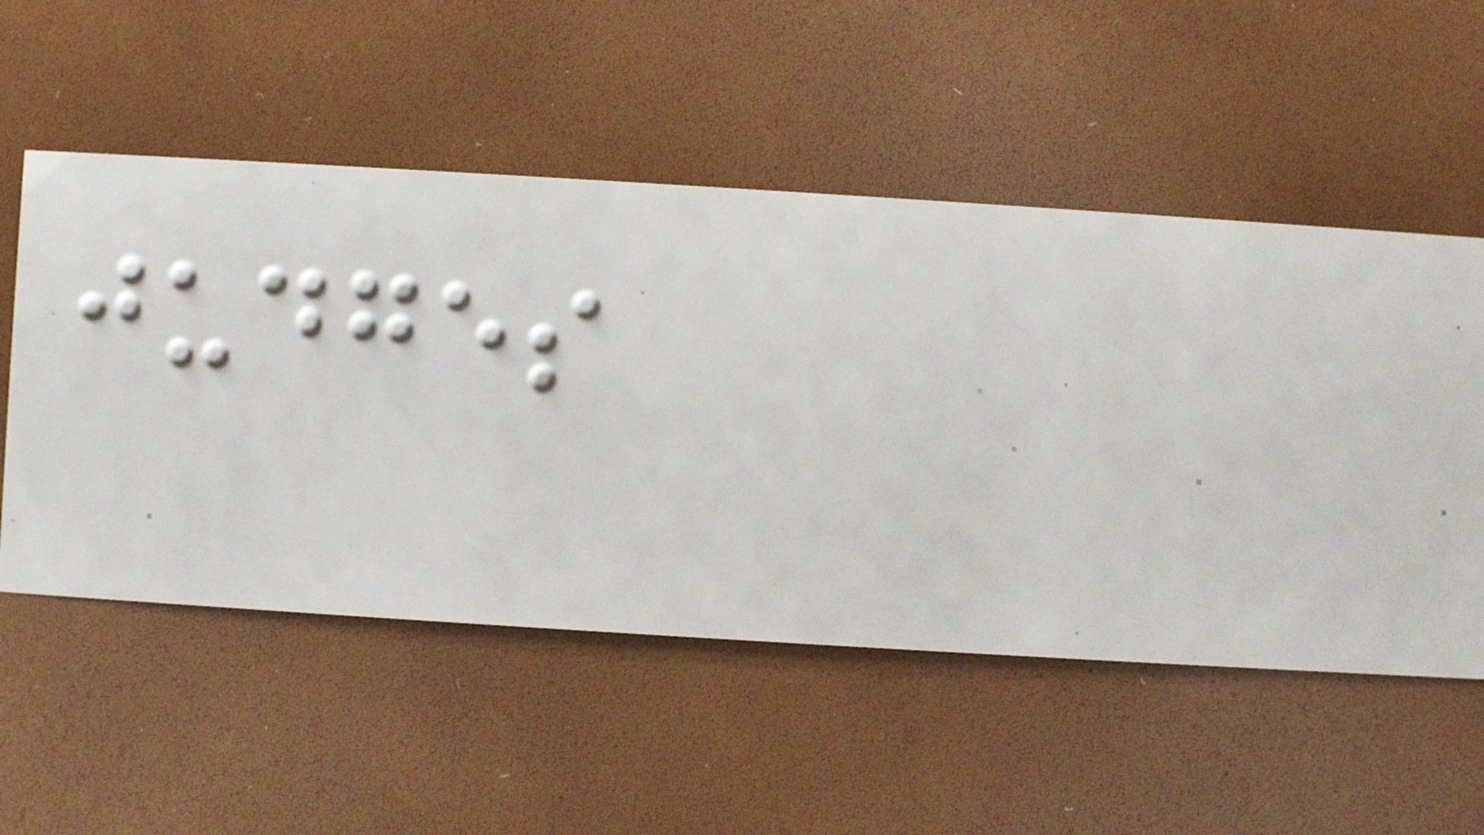judges
